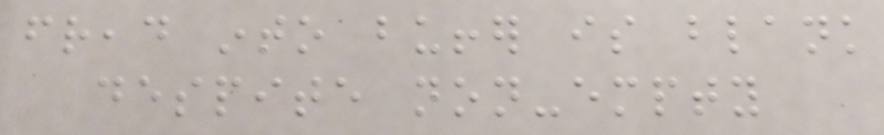fread into buffer is blank
despite non-empty
